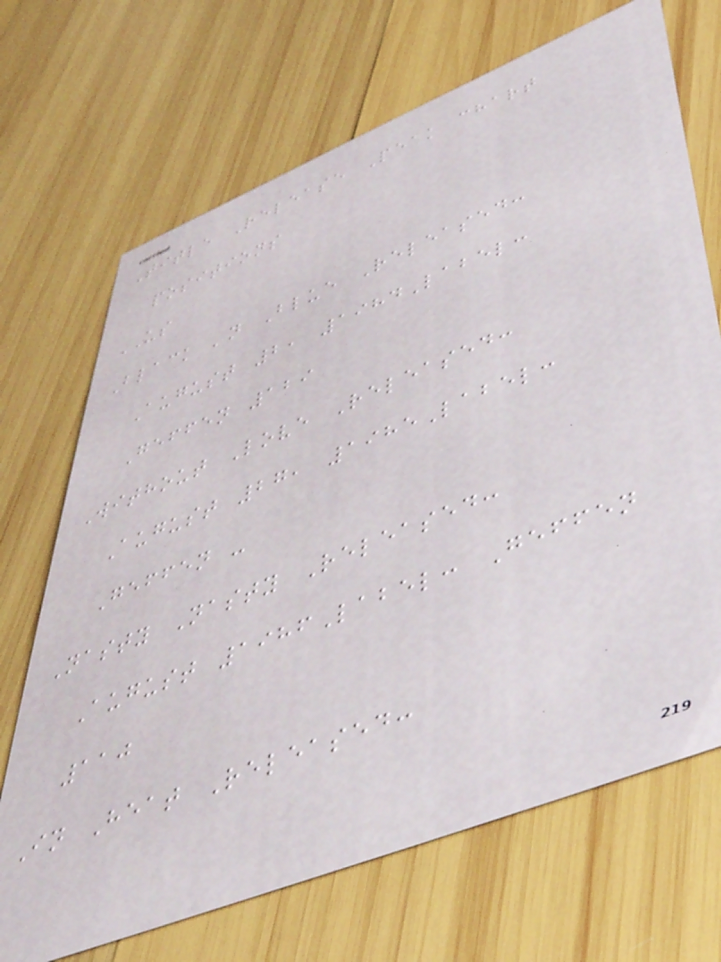Title Release Peak chart
positions
US
Black 'n Blue Released:
August 2, 1984Label:
Geffen 129
Without Love Released:
August 27, 1985Label:
Geffen -
Nasty Nasty Released:
August 1986Label: Geffen
110
In Heat Released:
